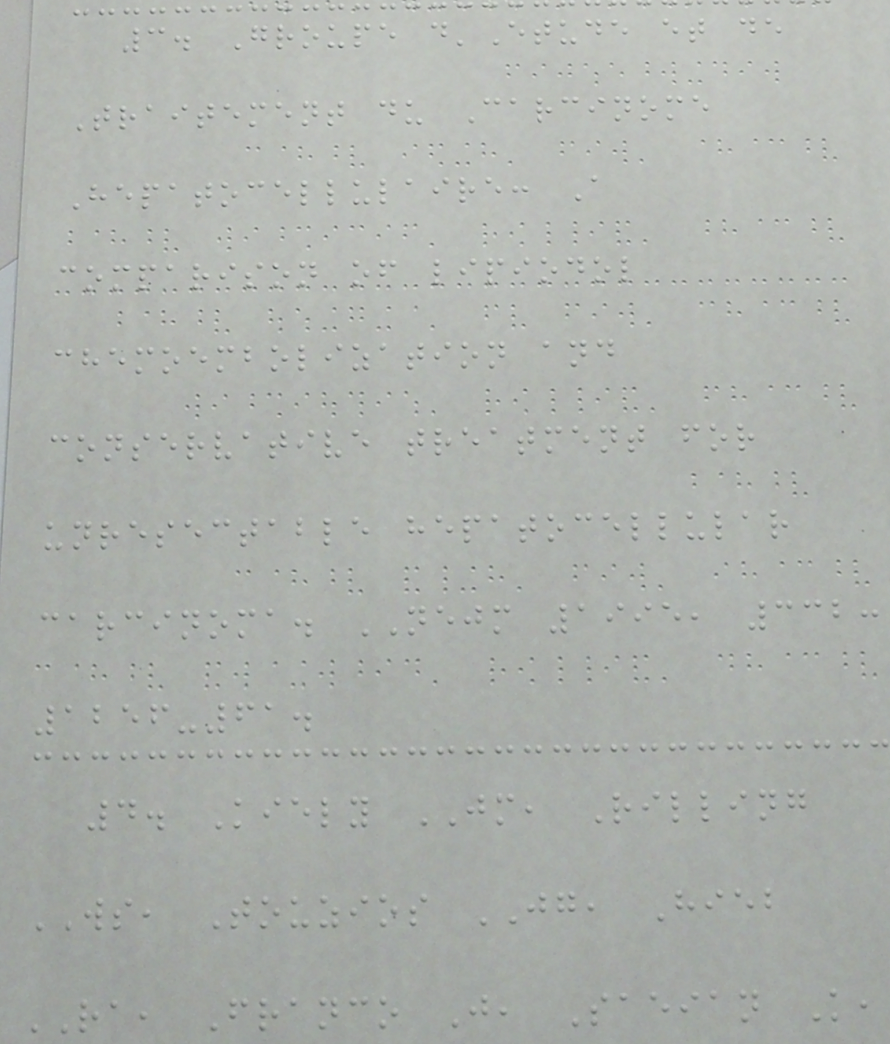3. Groupe d'Etude et de
Traitement du Carcinome
Hepatocellulaire: A
comparison of lipiodol
chemoembolization and
conservative treatment for
unresectable hepatocellular
carcinoma. NEJM 1995, 332:
1256-61.
4. Kiely JM, Rilling
WS, Touzios JG, Hieb
RA, Franco J, Saeian K,
